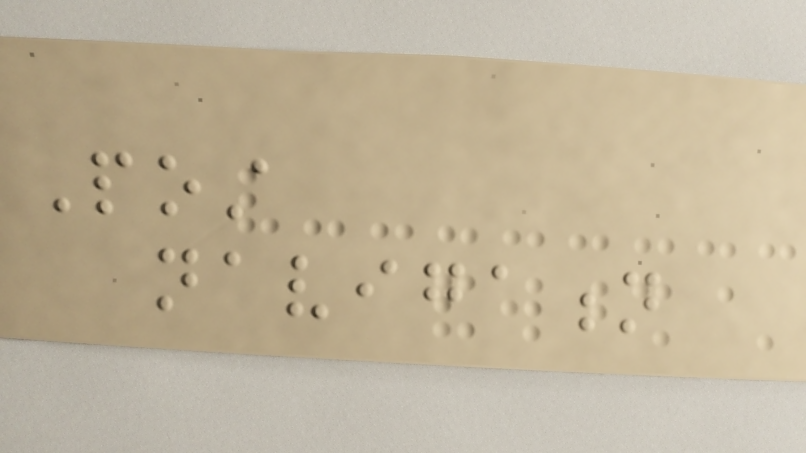Post
navigation
